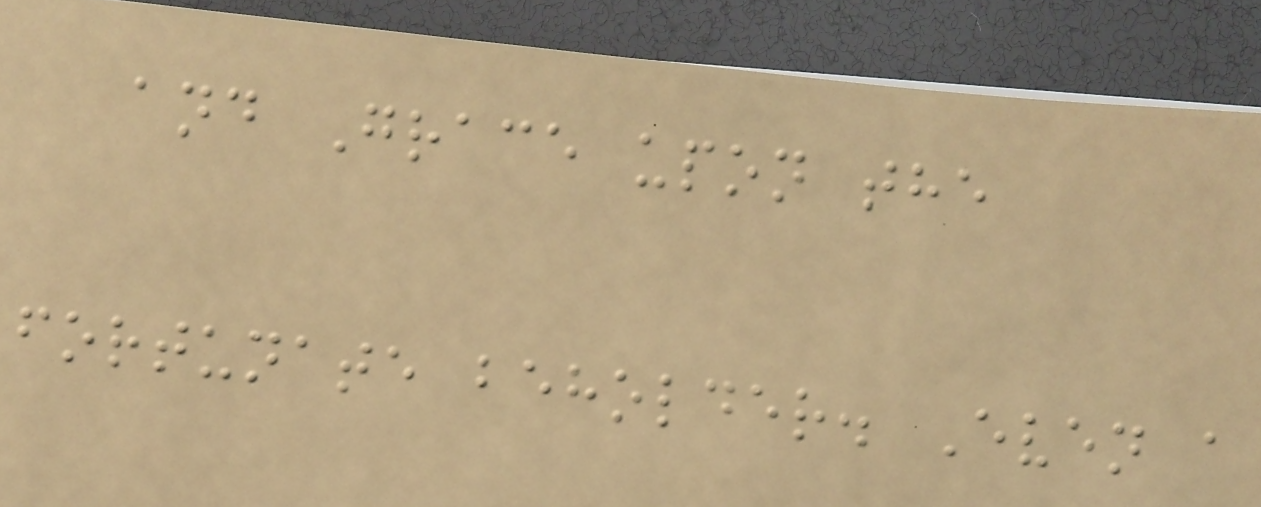and Grace upon the
fortunate beholder. Even a
